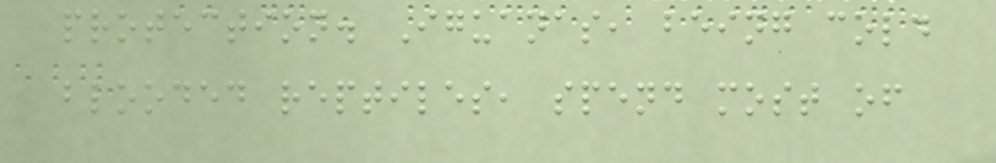protection. Iguanas, being cold
blooded reptiles, spend most of
